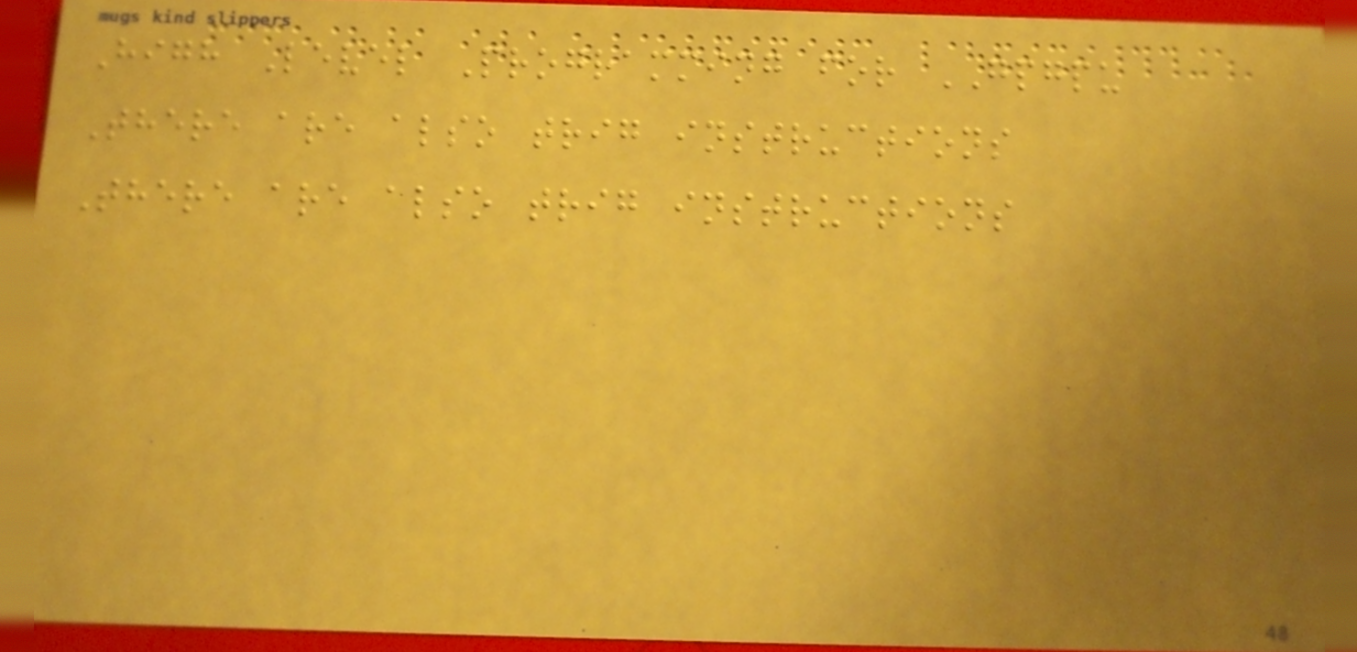High Level Programming for GPGPU
There are also trig instructions
There are also trig instructions
